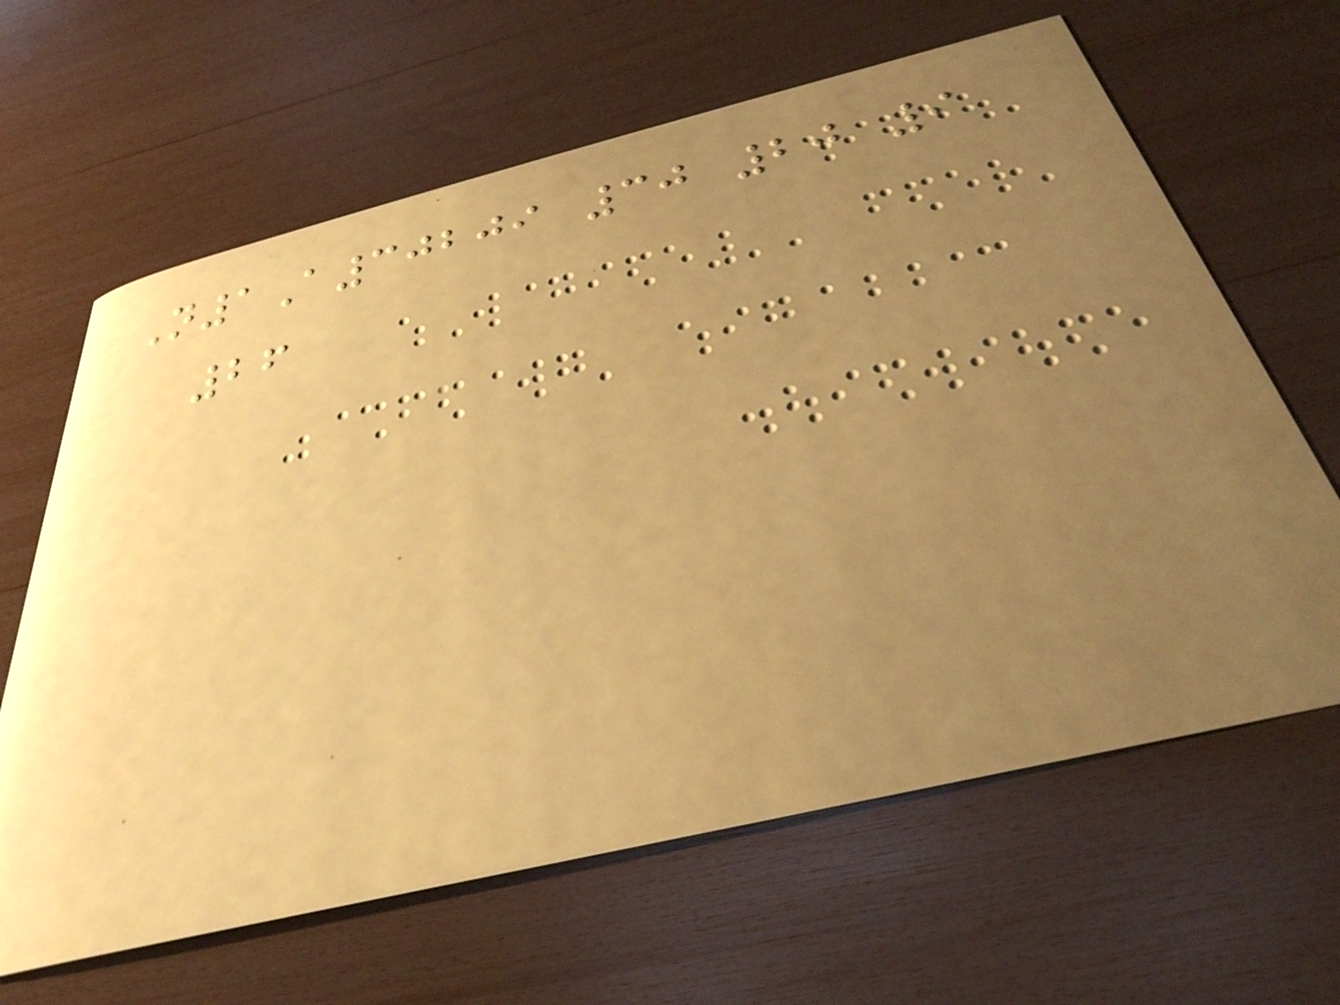N1A30209 30 20 9
26
